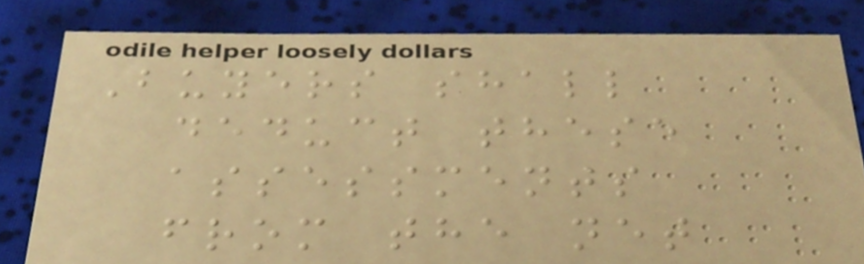Buyers shall
deduct these
assessments
from the net
